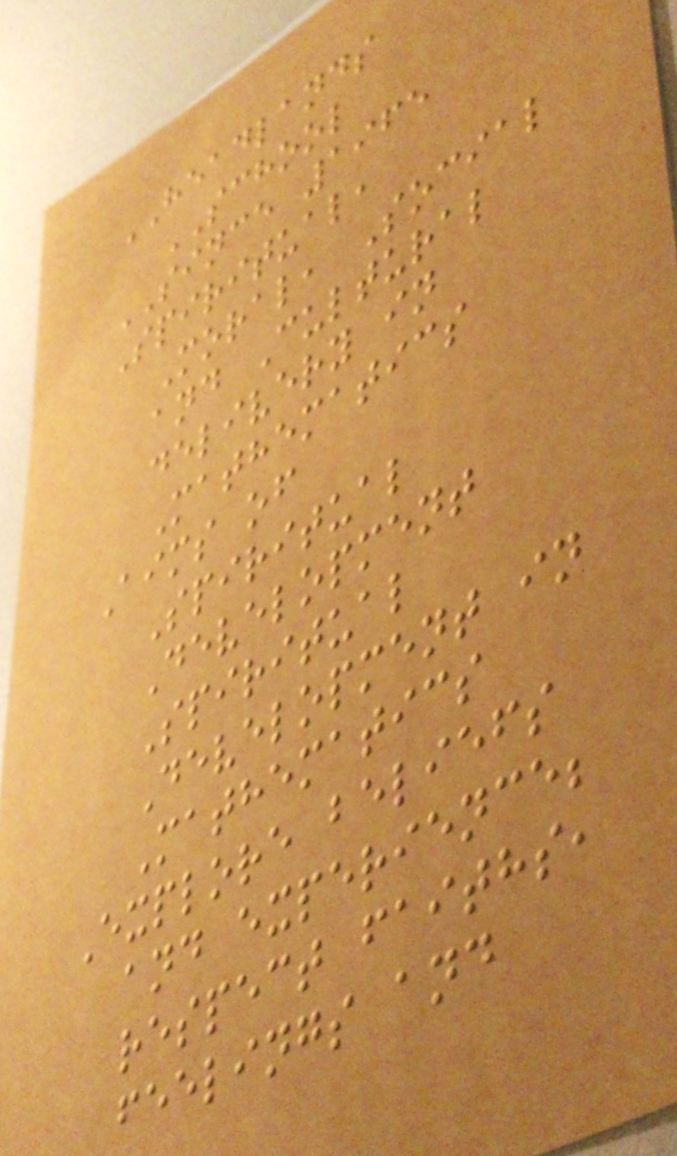HEADLANDS
SCHOOL
SINCE 1965
Spiritual,
Moral, Social
and Cultural
delivery in
Mathematics
Aims of
Spiritual
Development
Spiritual
Development in
Mathematics
Explore beliefs
and experience;
respect faiths,
feelings and
